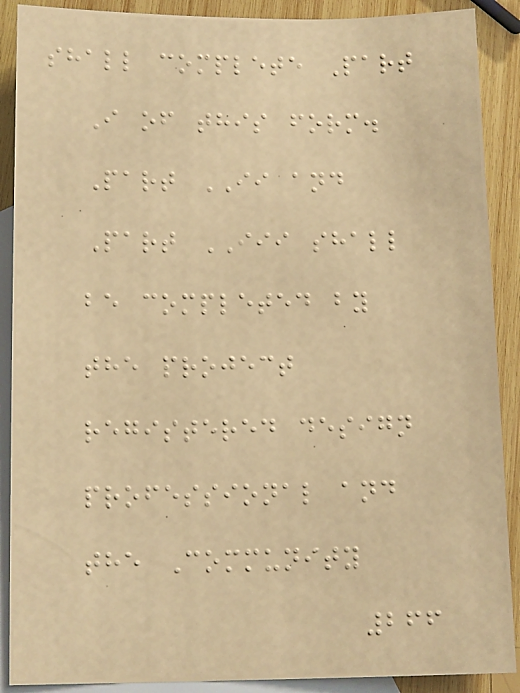shall complete Part
I of this form.
Part II and
Part III shall
be completed by
the project
registered design
professional and
the Community
266
